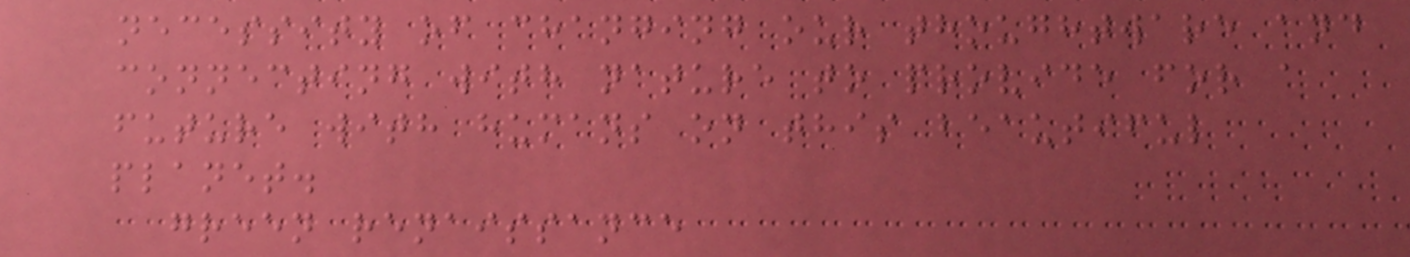necessity of changing our thoughtware and
connecting with nature to provide for a
future with humans on this beautiful
planet.
green renaissance
